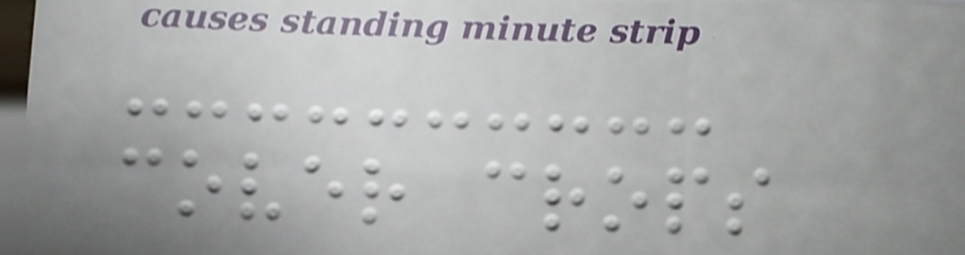cover crops
